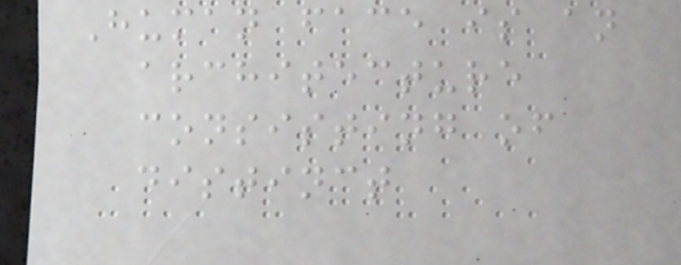Human face is an
architecture
consisting of
distinct
